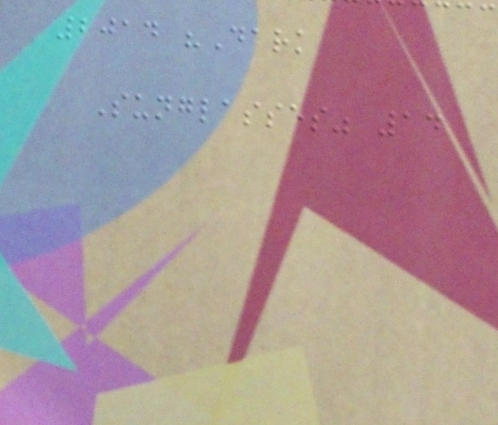2014 "Dark
Sunglasses" 14
